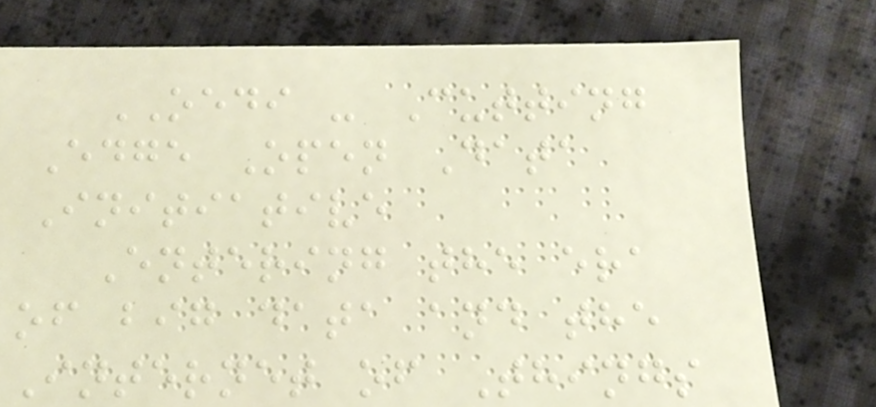OEDI - Cutting
Edge Open Data
Initiative
Entering the era
of big data and the
Internet of Things
